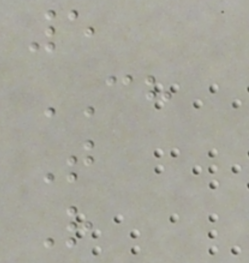5
CH
T
R
